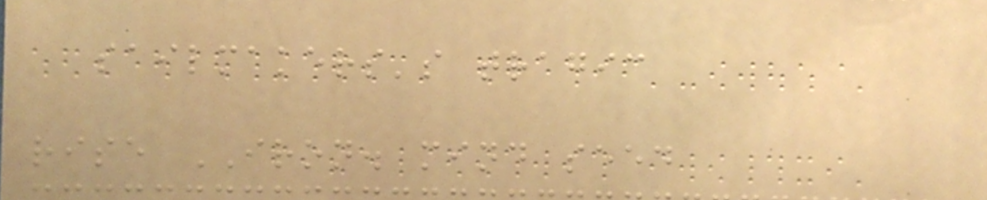sailmakers's tragic
rise IRON. mind seed
